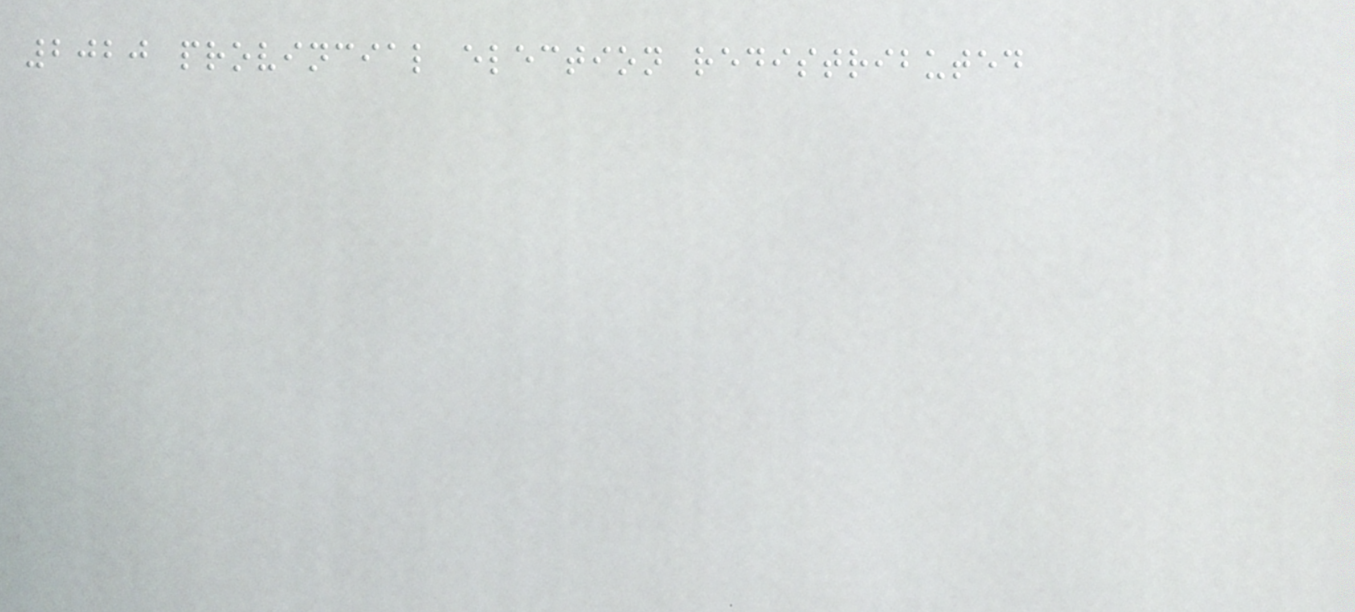2020 provincial election redistributed
